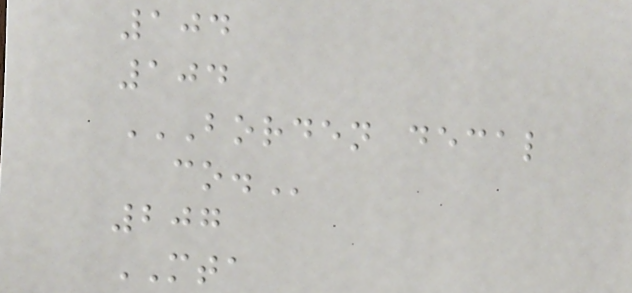104
104
BORDEN DECAL
CO.
207
MTA
